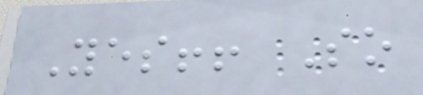Yes!! So
